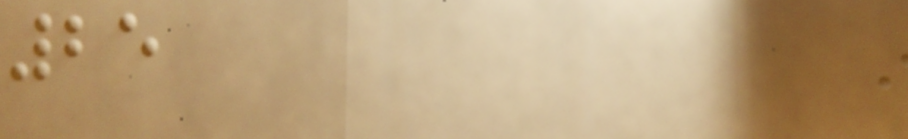25
